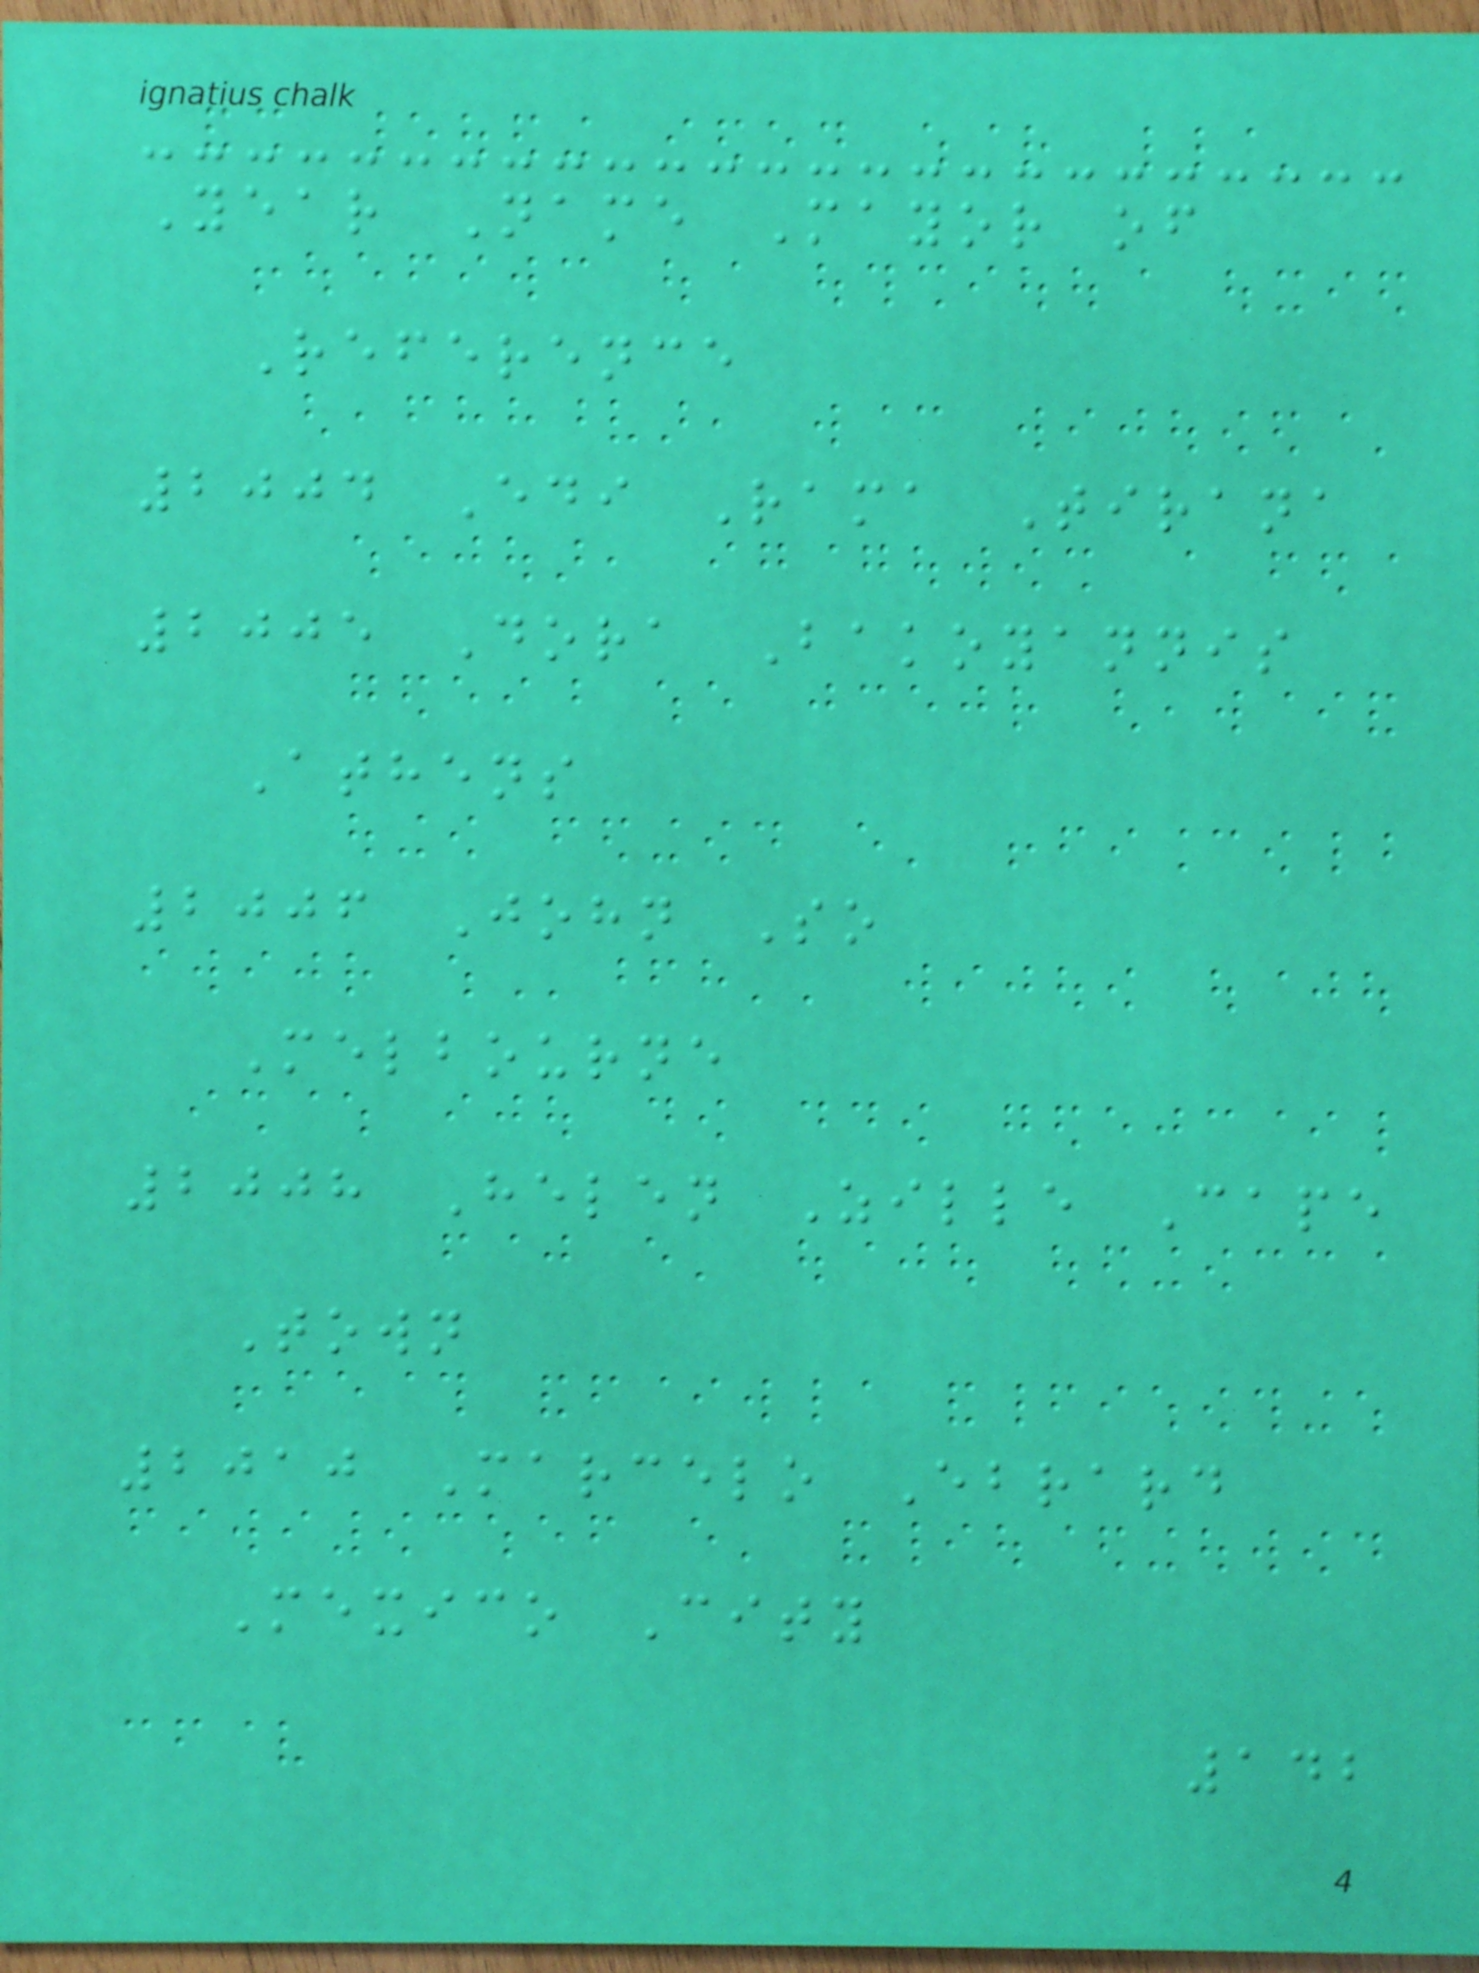Year Name Mayor of
Reference
2004 Edi Rama Tirana
2005 Dora Bakoyannis
Athens
2006 John So
Melbourne
2008 Helen Zille Cape
Town
2010 Marcelo Ebrard
Mexico City
142
